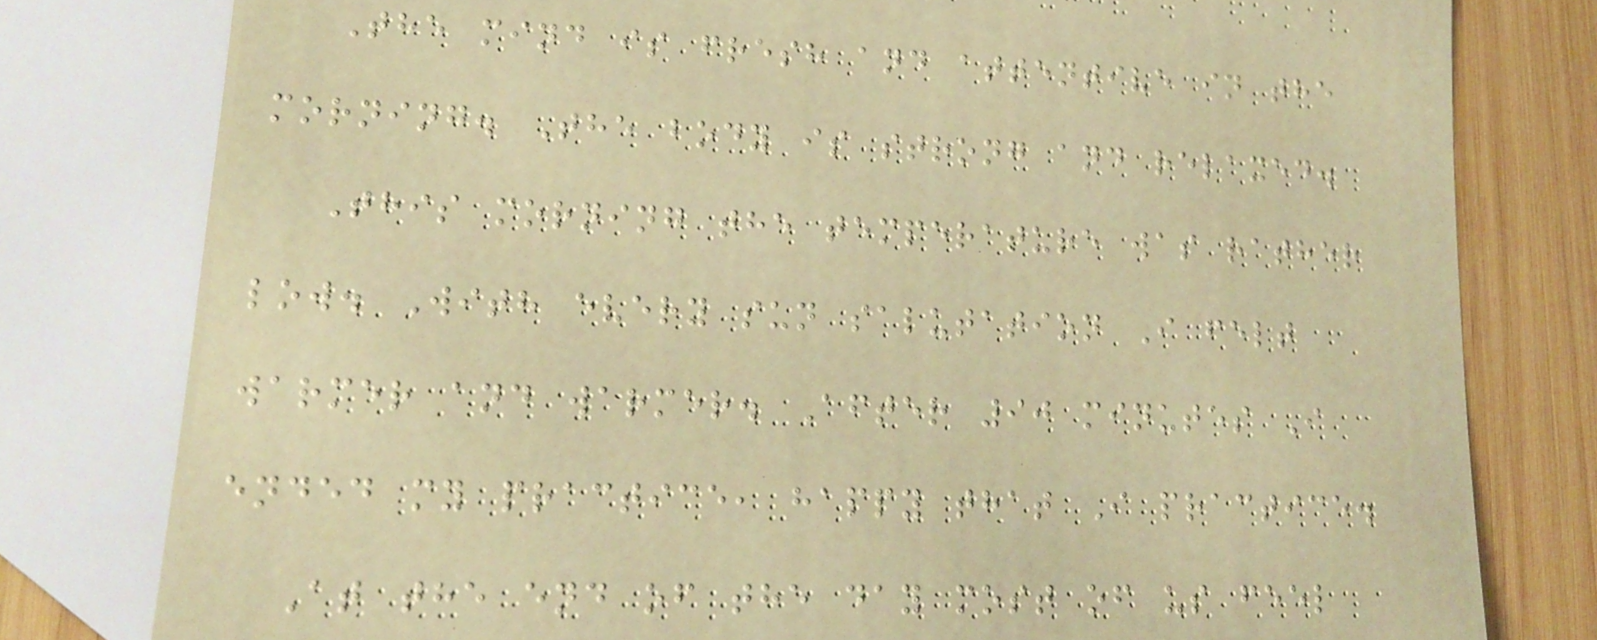The mind is fresh and attentive in the
morning. The body is strong and relaxed.
This morning the temperature was rather
low. With every sun salutation I felt
warmer and warmer. After 90 minutes I
ended my practice, happy that I practice.
At the end of the day most of us feel
